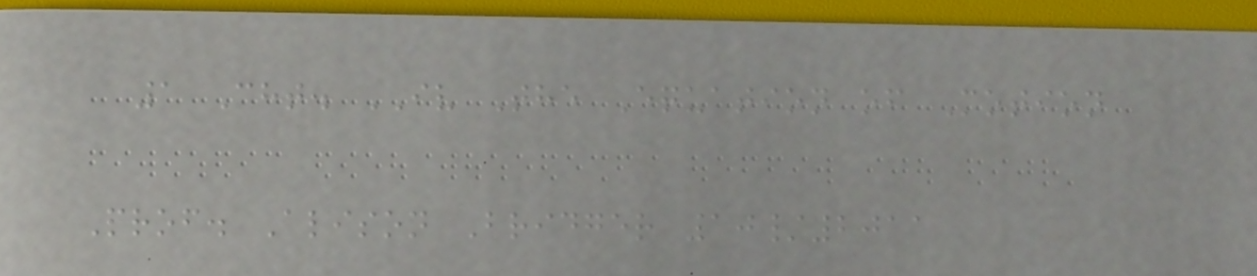1 Cht. IV The Equation of Motion
Prof. Alison Bridger 10/2011
